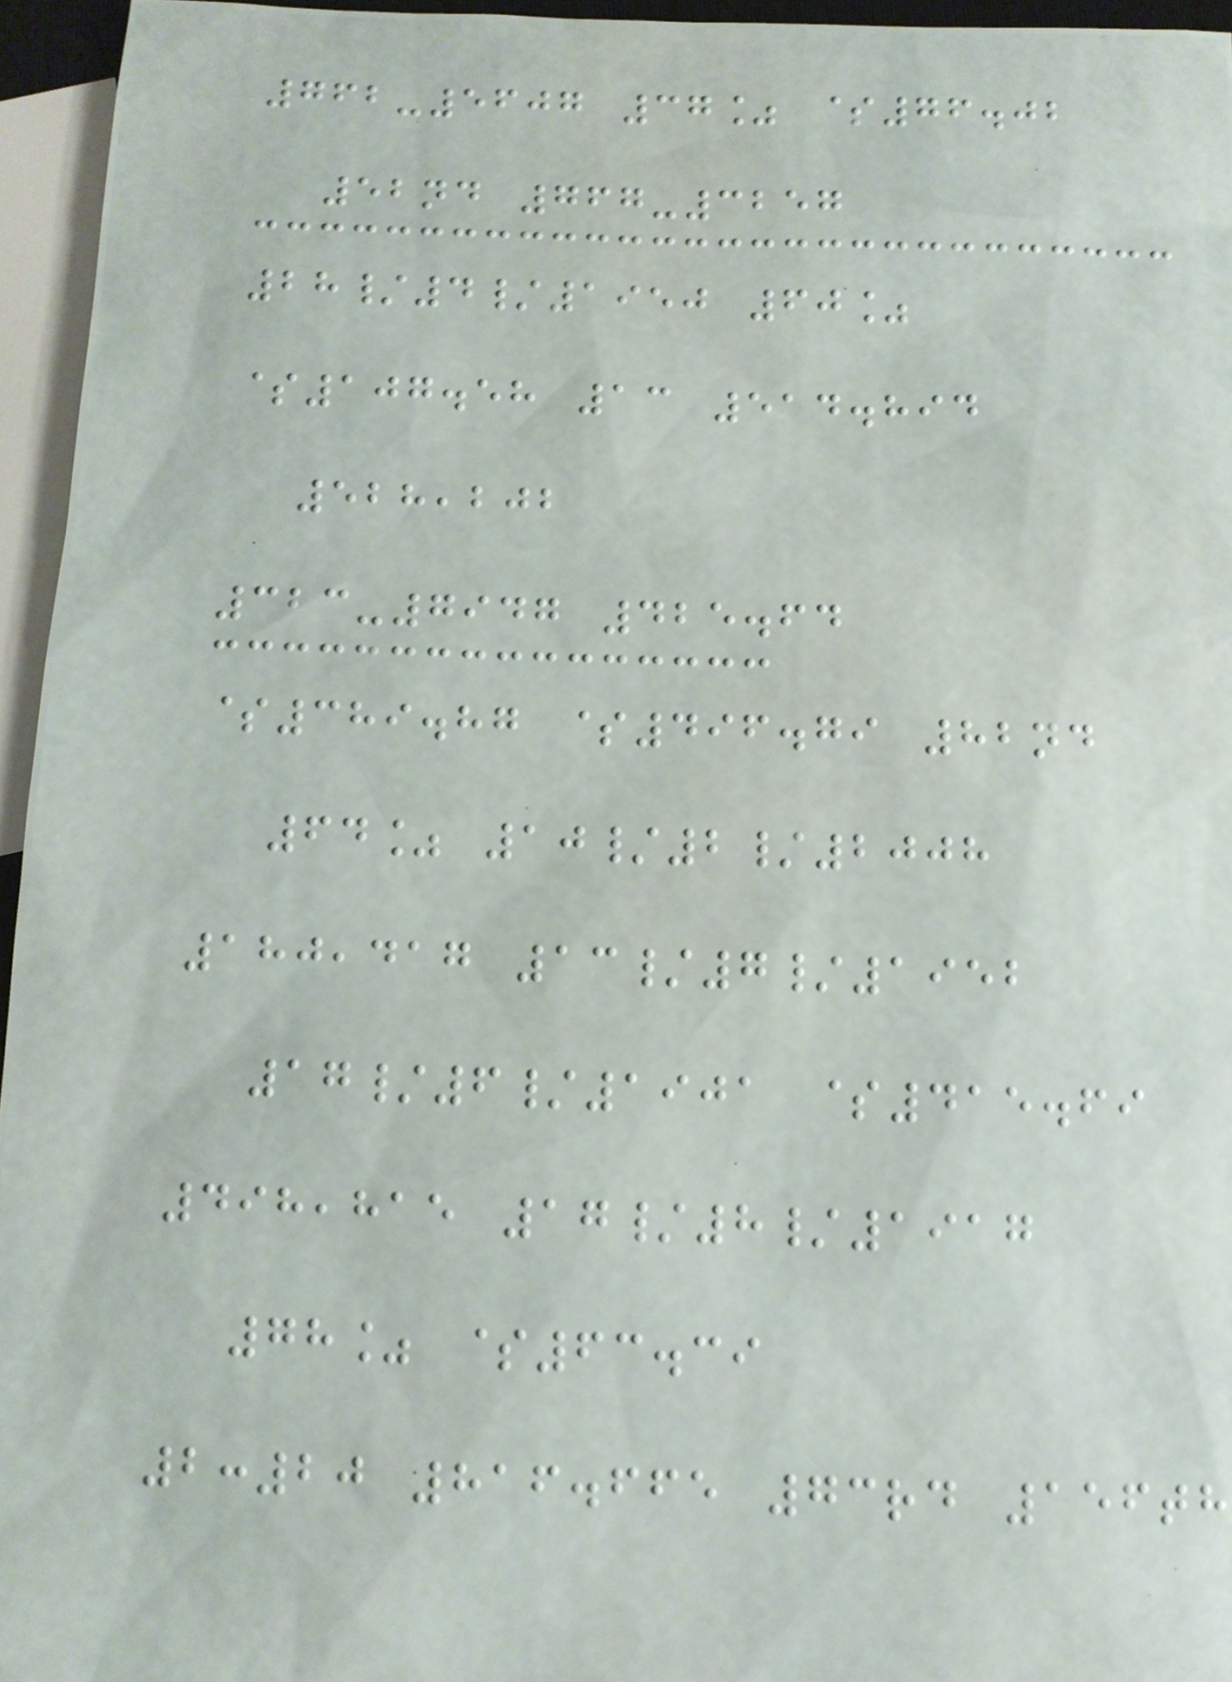762-5607 37% $76.02
52nd 767-3257
28/4/1950 60%
$107.58 13 514.894
528,202
323-7947 425.64
$389.87 $496.79 82nd
64% 10/2/2008
180,417 13/7/1952
17/6/1901 $415.69
498,815 17/8/1917
78% $63.39
2:20 816.665 73rd 156th
